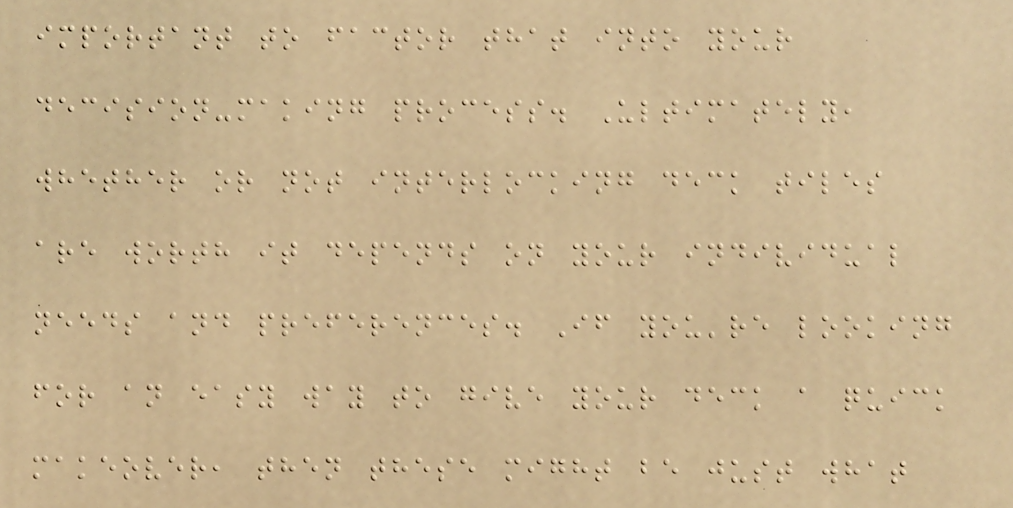important to factor that into your
decision-making process. Ultimately,
whether or not interlocking deck tiles
are worth it depends on your individual
needs and preferences. If you're looking
for an easy way to give your deck a quick
makeover, then these might be just what
